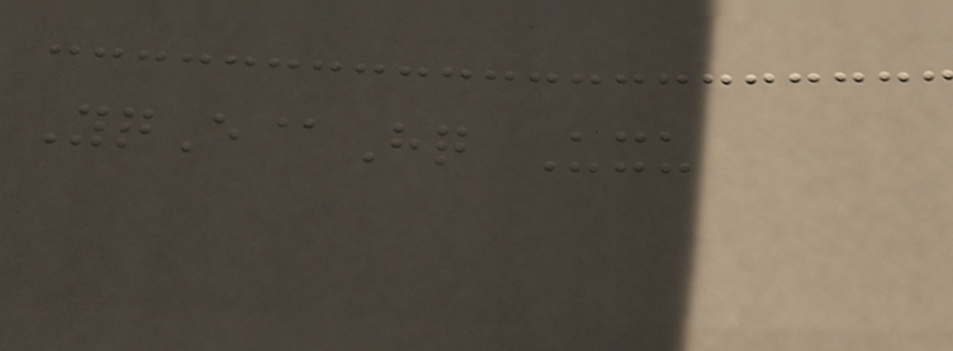YqE@Hq Uxu
